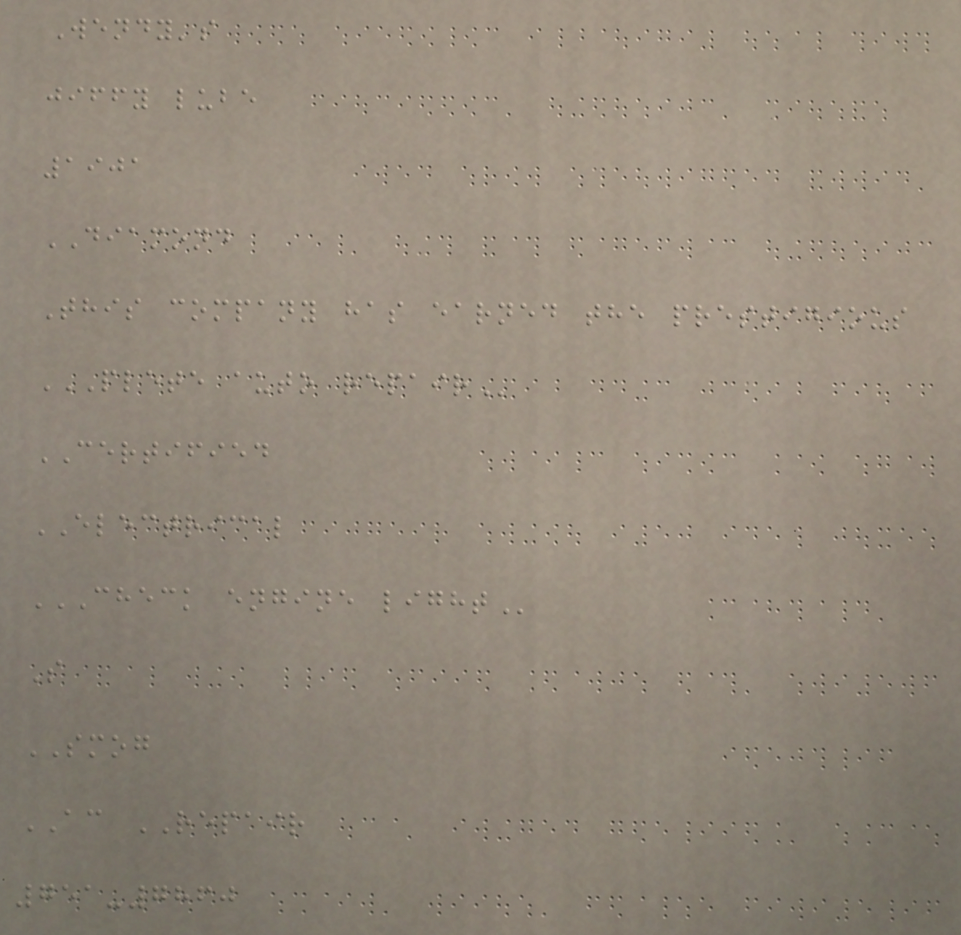Wendy's
jiffy lube
1901
DIAMOND
This company has earned the prestigious
PLETE AUTO REPAIR
CERTIFIED
ELECTRICAL
CHECK ENGINE LIGHT
S
SMOG
AC REPAIR
751-7860
